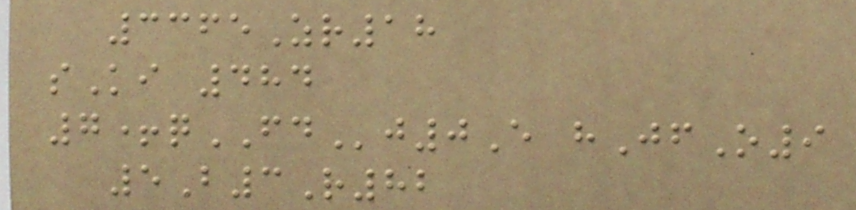3365Zr18
sKi 484
7+qFDj0E hJfO9
5B3R82
